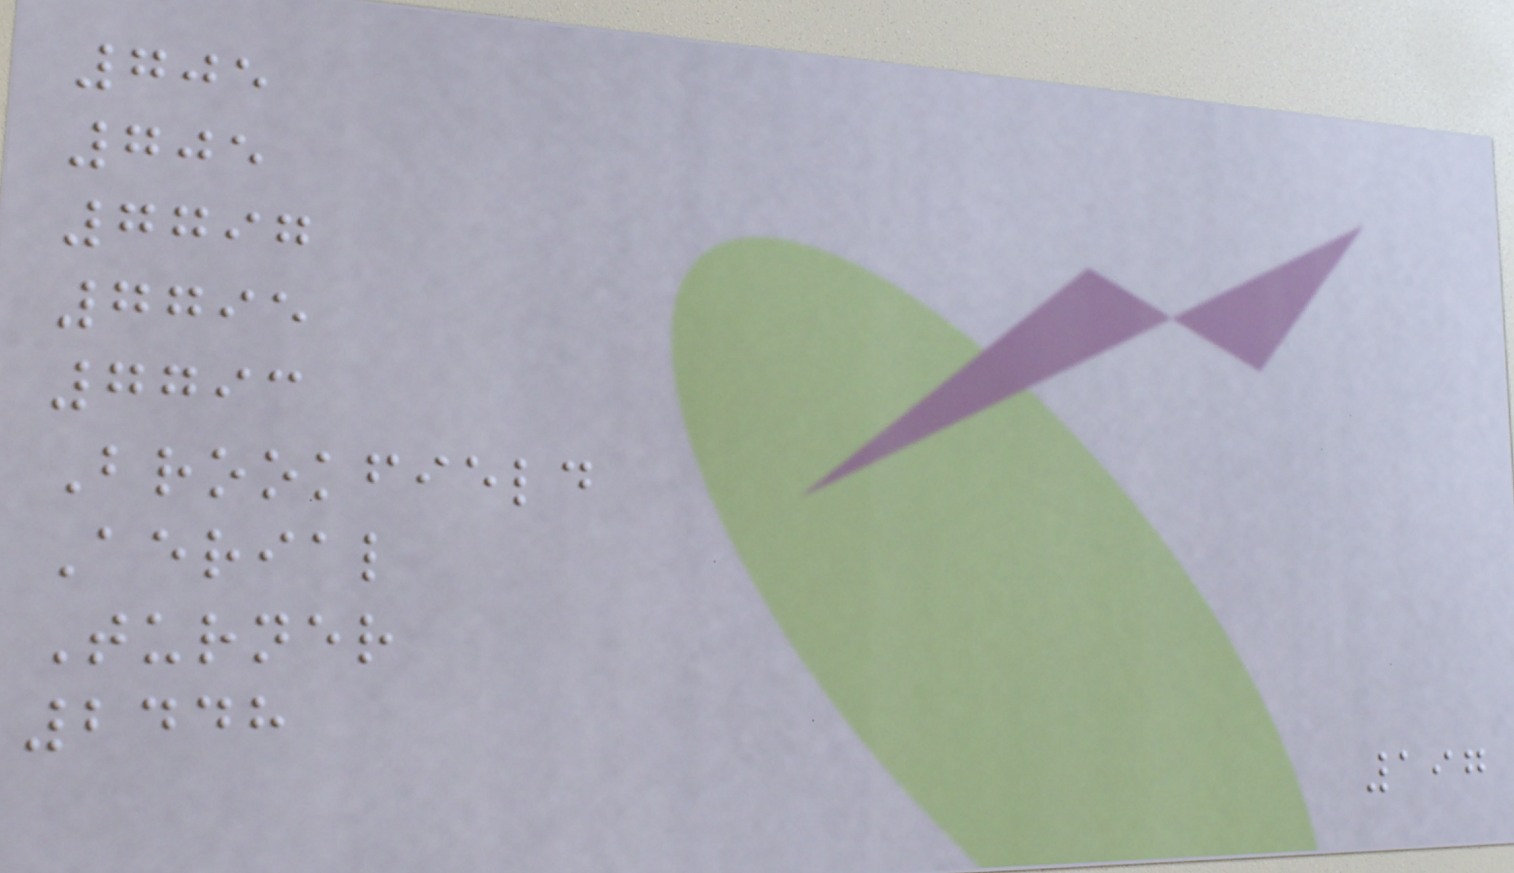705
705
7797
7795
7793
Brookfield
Aerial
Turner
2448
197
